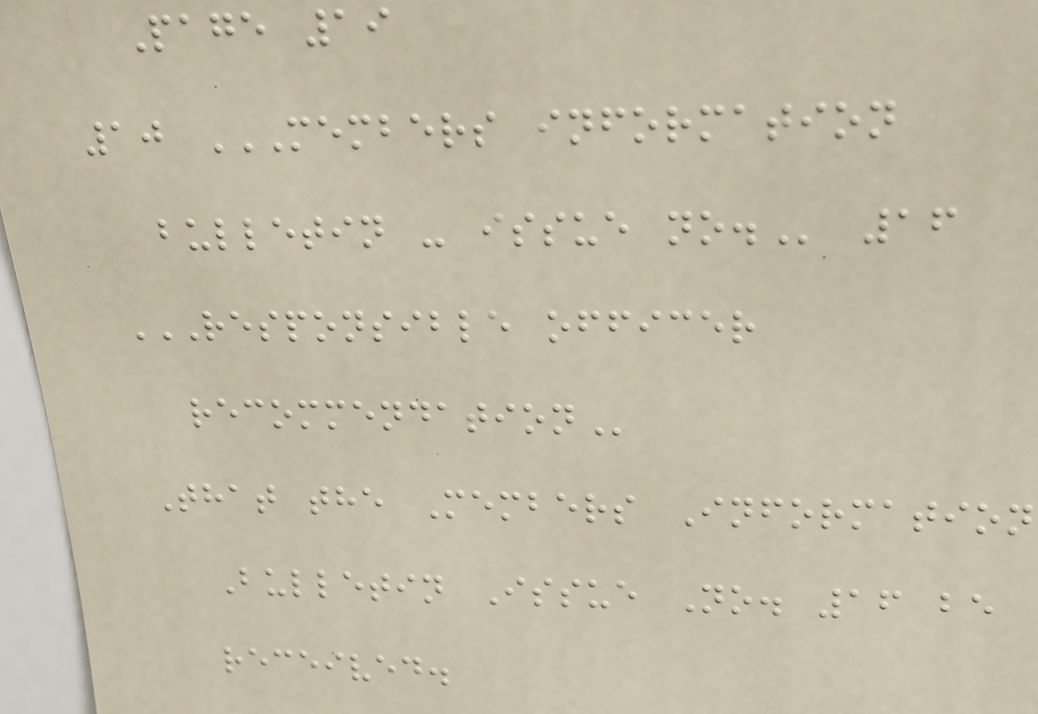Page 19
10 MEMBERS INFORMATION
BULLETIN - ISSUE NO. 16
RESPONSIBLE OFFICER
RECOMMENDATION
That the Members Information
Bulletin Issue No. 16 be
received.
